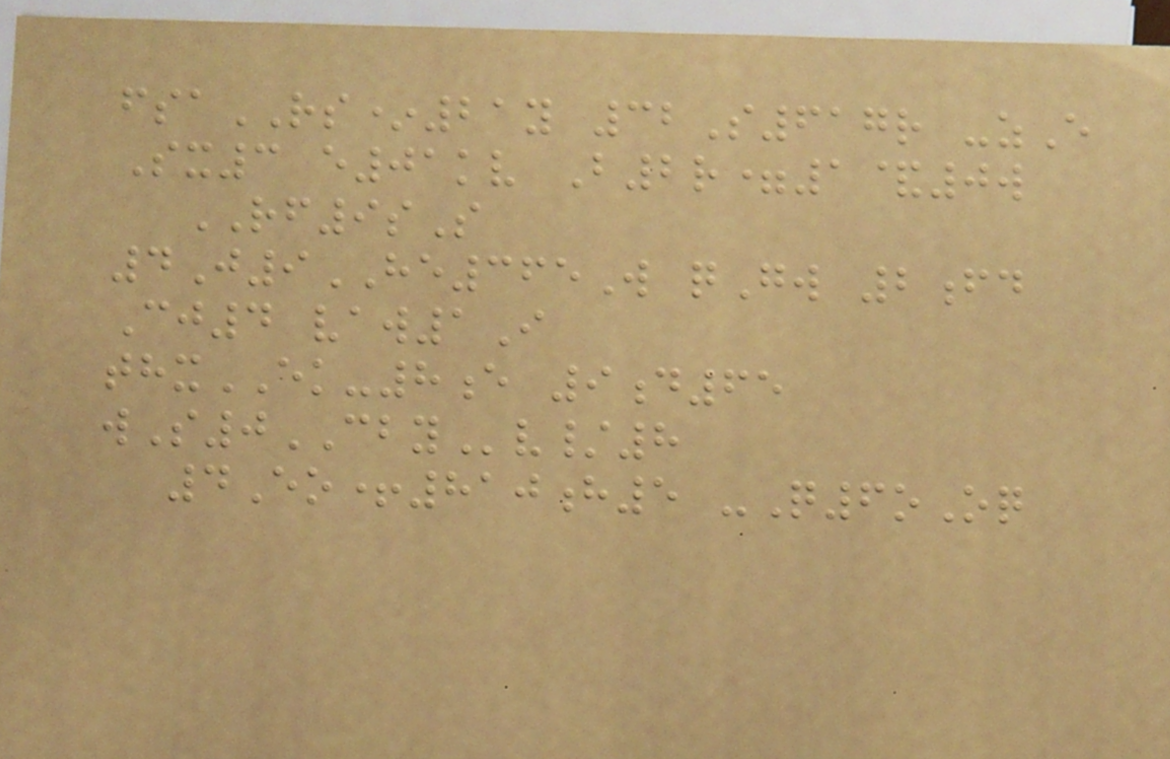fsaRS*21y 32S617r -zE
Sx3 e01kv B2r=1&0w
RF9sS
4J9HE365W qGw 2fd
Cj4 vaw1I
thxEK-8e 9d65
wS0CBYv/8
4Eo+810h5 -Q6oOq
